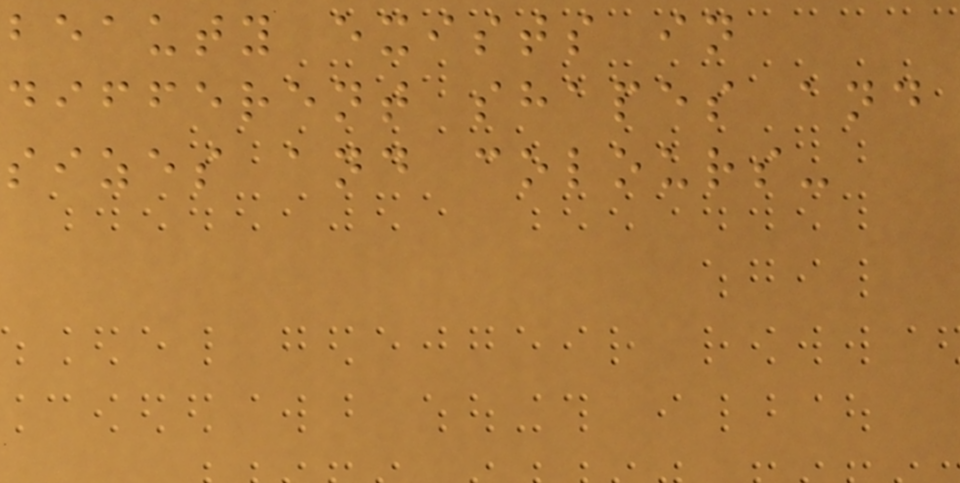beauty exists in
different shapes and
sizes and colours-
